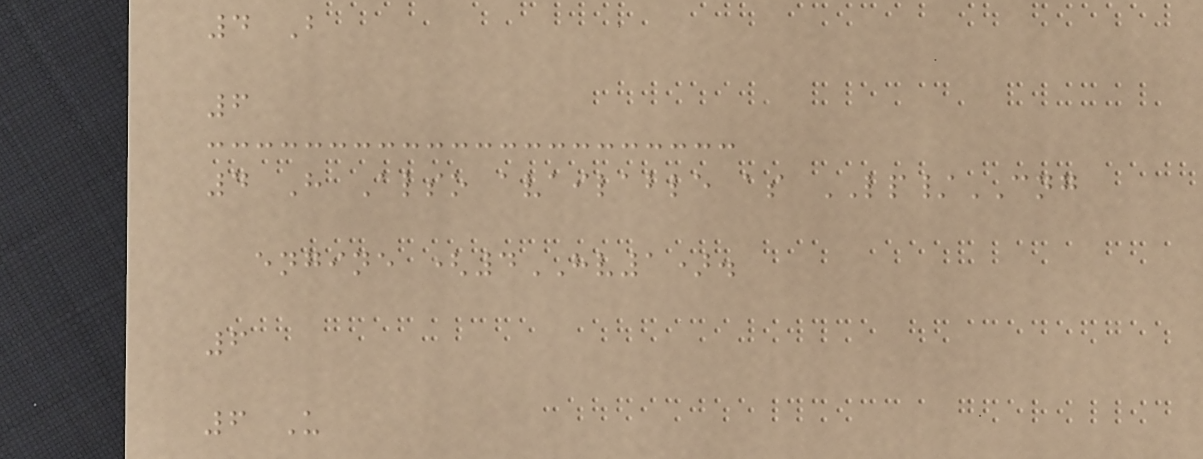4 B
6
4 H Also available as LP/CNG
engine (4HV1).
6
6 U
